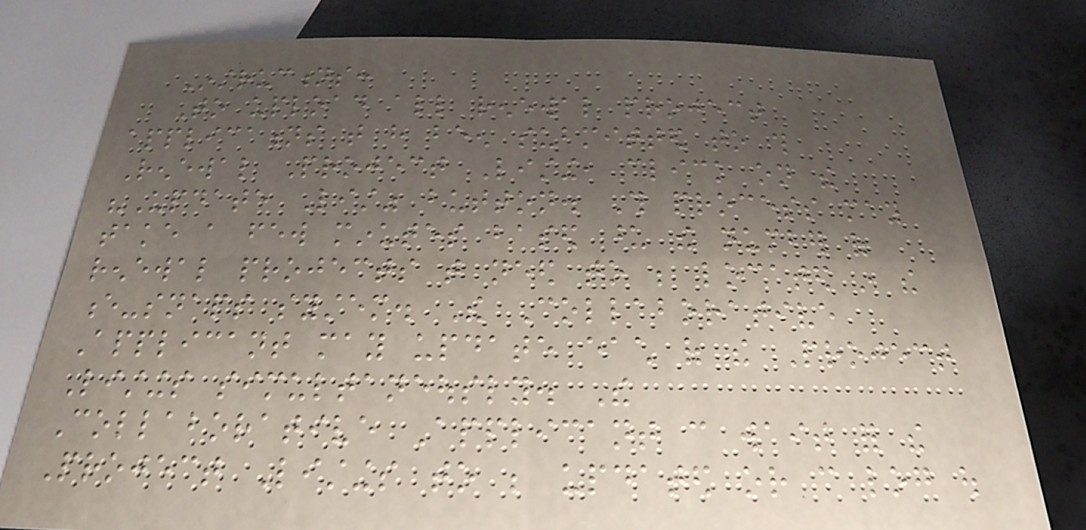Instructions:
To upload all renewal project
applications that have been submitted to this
Renewal Project Listing, click on the
"Update List" button. This process may
take a few minutes based upon the number of
renewal projects that need to be located in the
e-snaps system. The Collaborative
Applicant may update each of the Project
Listings simultaneously. The
Collaborative Applicant can wait for the
Project Listings to be updated or can log out
